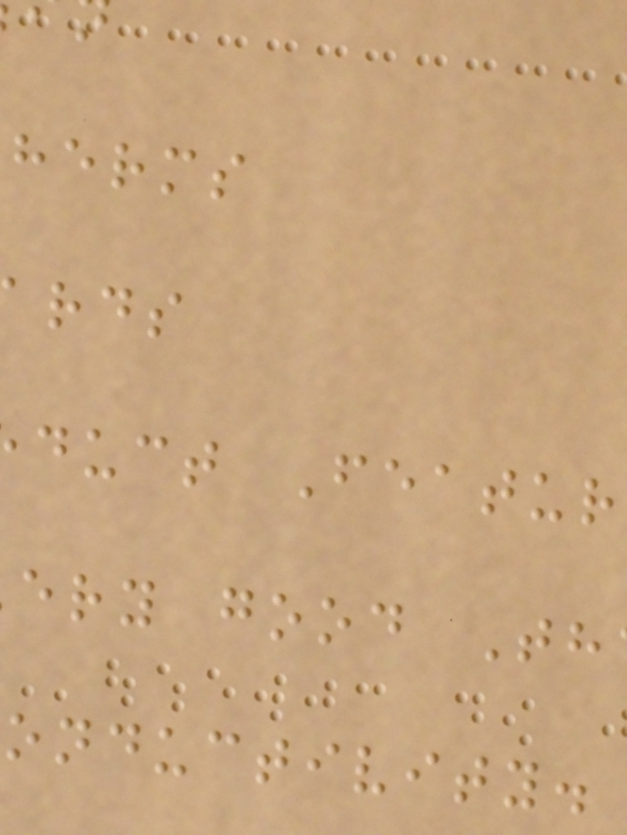herms
duct Featur
ery good Th
onductivity.
